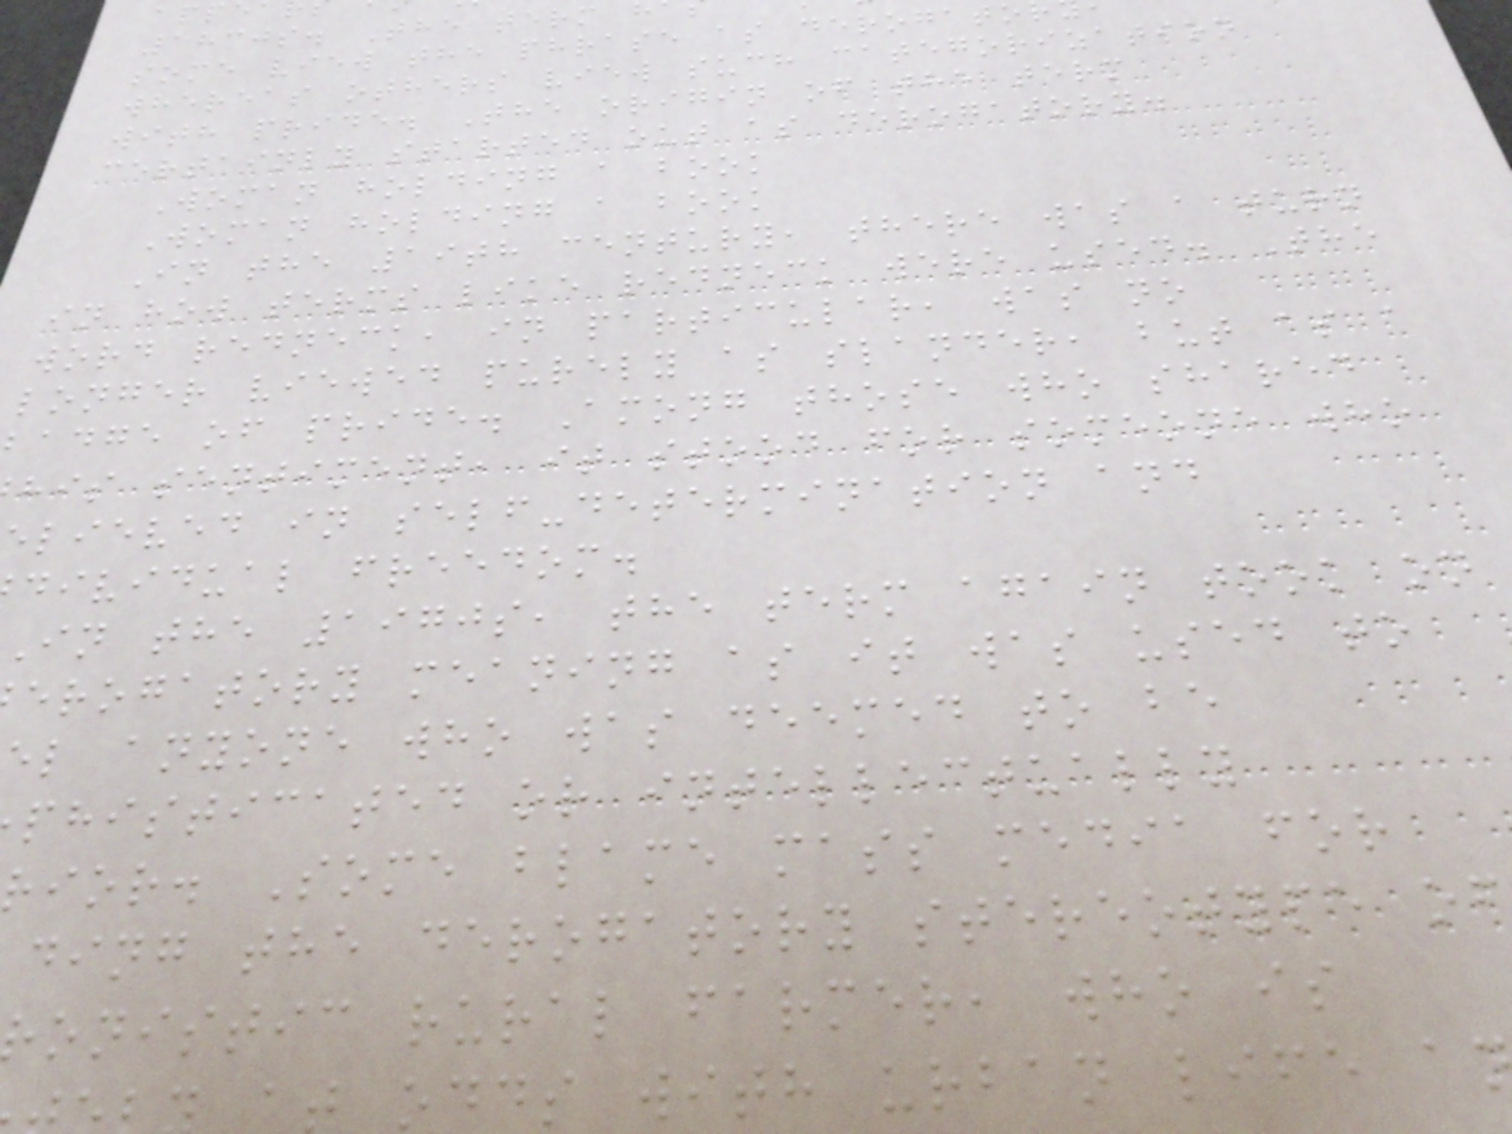1830s. The term
some view the phrase as derogato
whereas others view such categorization
with pride. The origin of the term
certainly started out as derogatory.
Woman holding a book
Woman holding a book
In the 19th century, there was a turn
in how terms like redneck were used. The
word redneck, in particular, was no
longer viewed purely as slander, but as a
adge of pride. Among those who shared
his sentiment, it stood for someone who
lieved in self-determination and
dividual freedom.
in the 1970s, the term again took on
erogatory meaning as it was used to
l anyone who was deemed to be
phisticated or intellectually
ior. Some blame mass media for
ding the derogatory stereotype o
onistic rural farmer, who is
odds with urban life a
